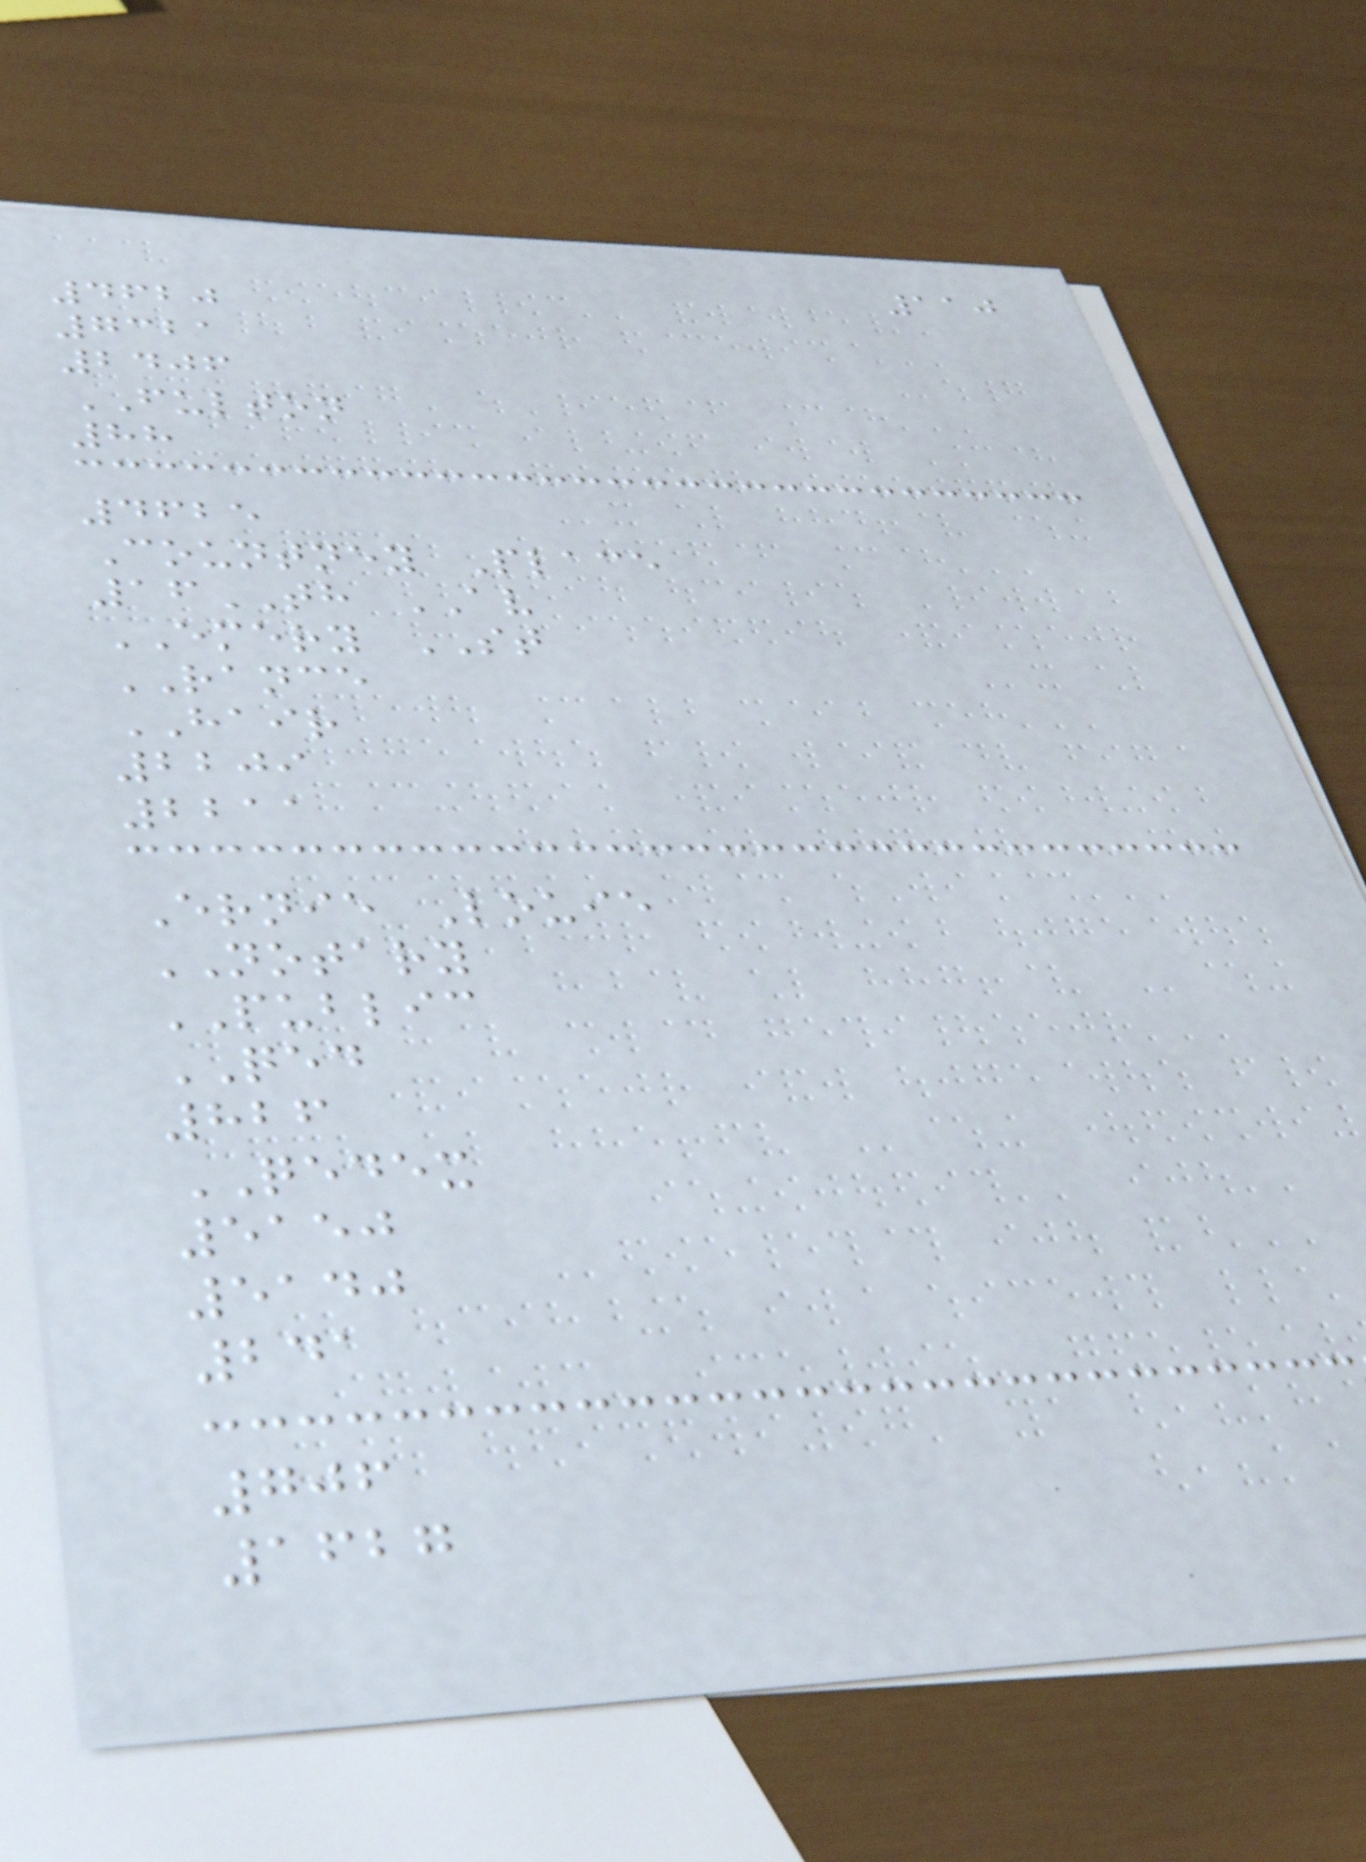110
4620
7321
2406
FULTON
88
4625
Countney Place
16TH AV
EMERY ST
RANCE
HAIR
2209
2211
Ernie Louie
NOTARY
PUBLIC
QED
826
QEDEX
5150
5140
241
706
1627
